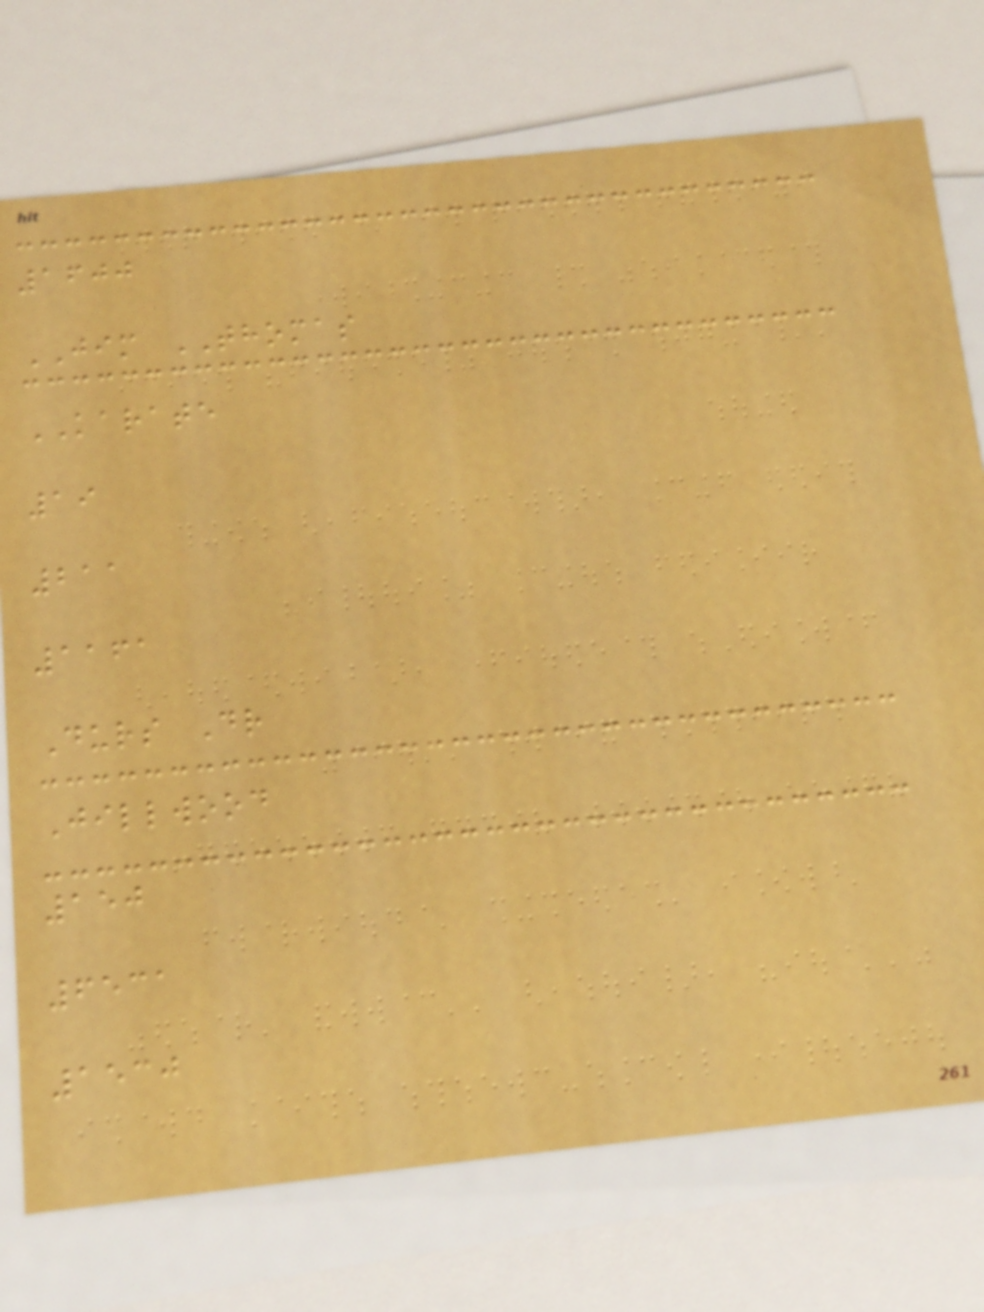1600
JIM THOMAS
KARATE
19
211
1161
Durs Dr
Jillwood
150
6531
1530
